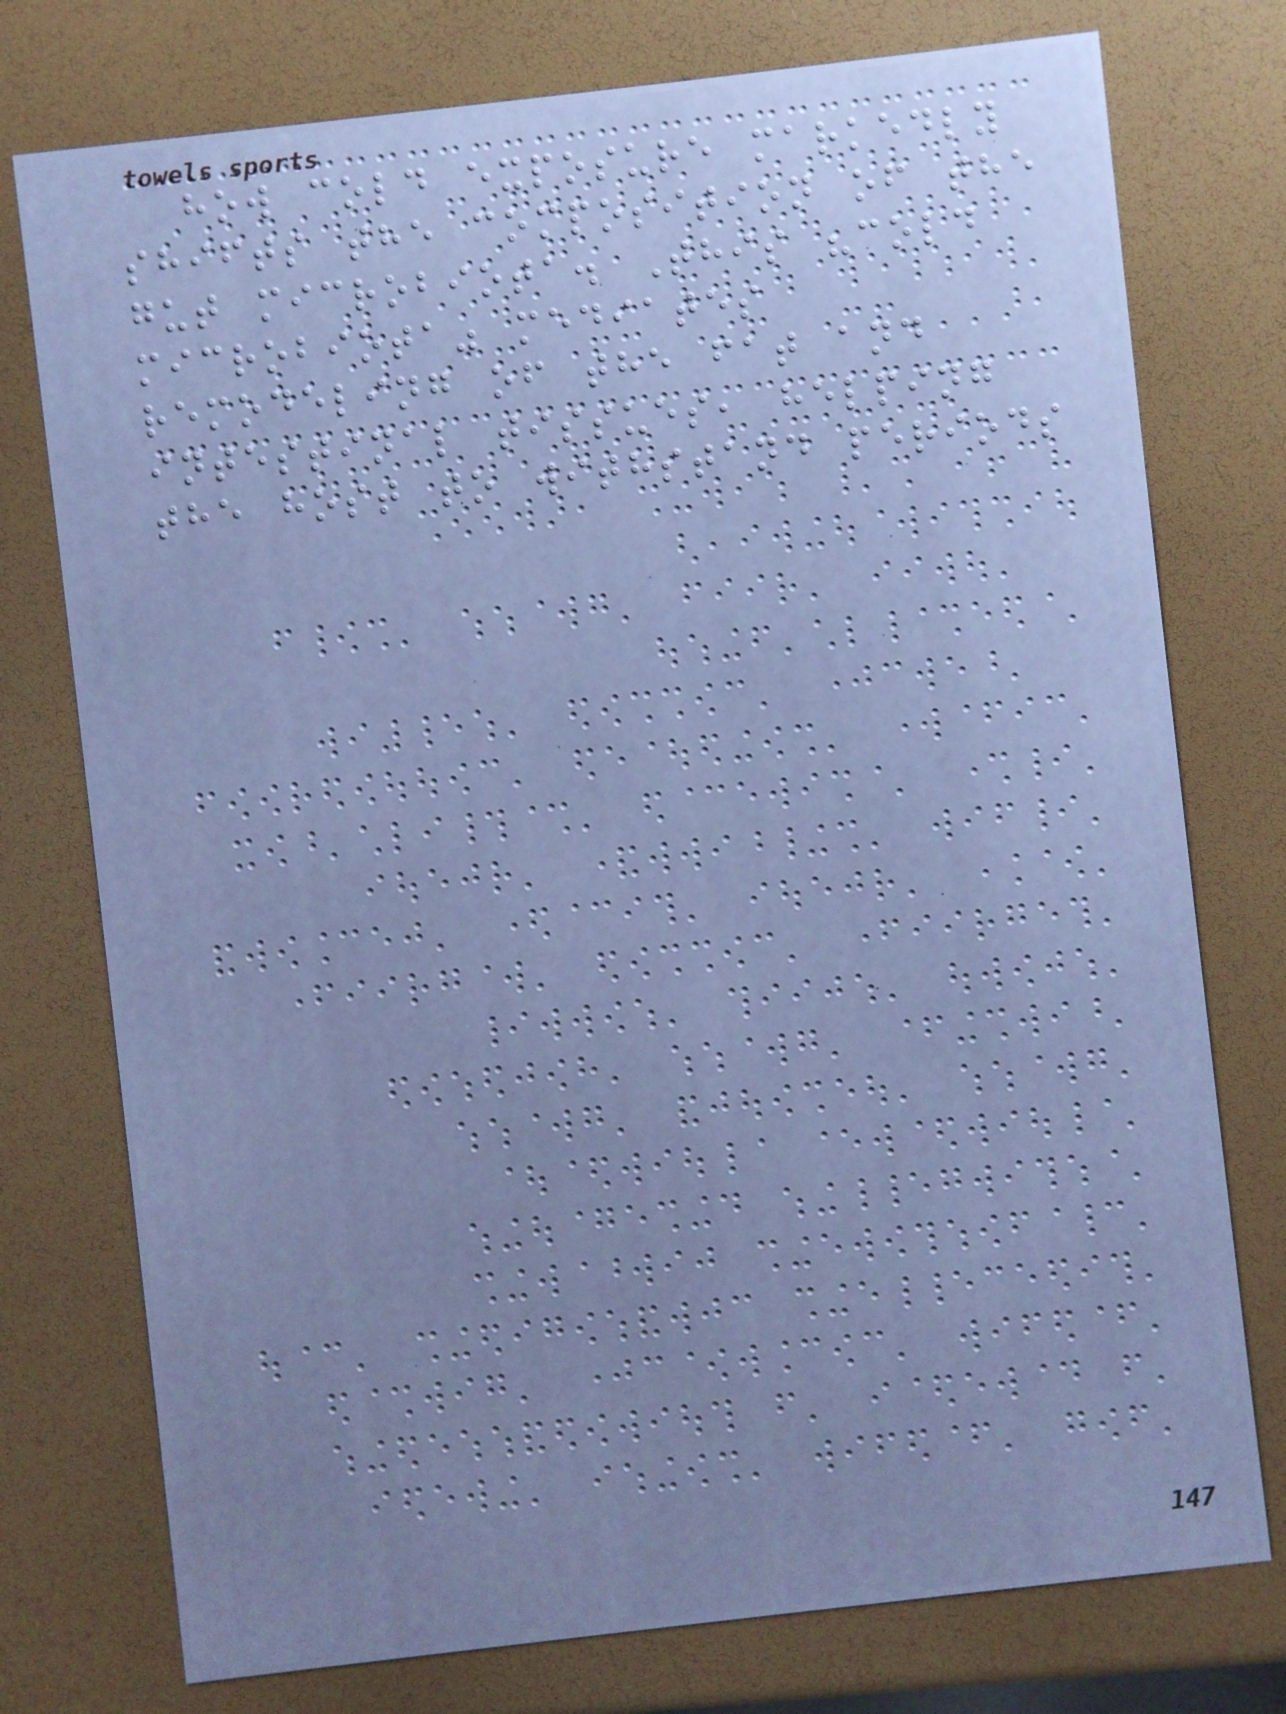how cold exposure markedly
shifts the composition of the
gut microbiota. This "cold
microbiota" mediates
remodeling of the fat and
intestinal tissues, helping
the host to withstand periods
